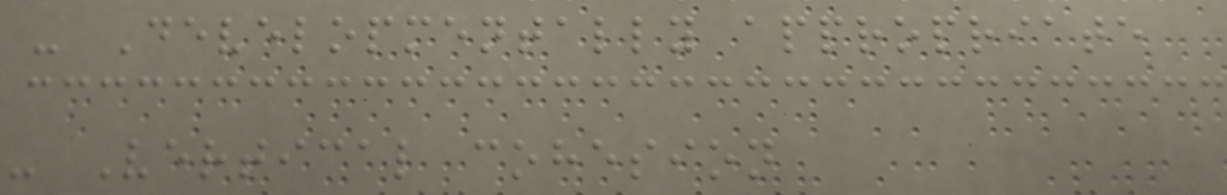- Developmentally appropriate
- Vertical cohesion
